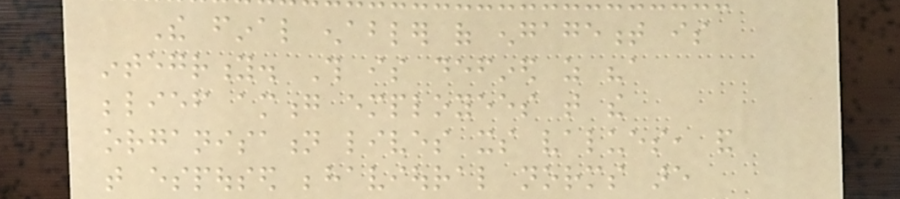The final enabler of engagement is
integrity. This is defined as "a
belief among employees that the
organisation lives its values, and
that espoused behavioural norms are
